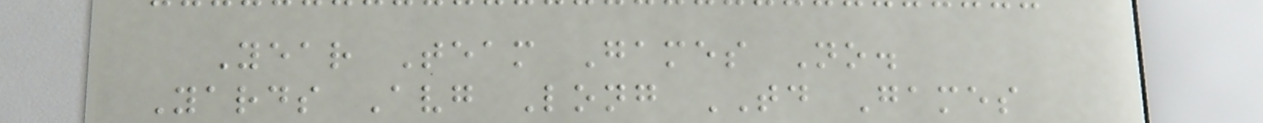Year Team Games No.
Yards Avg Long TD Games
